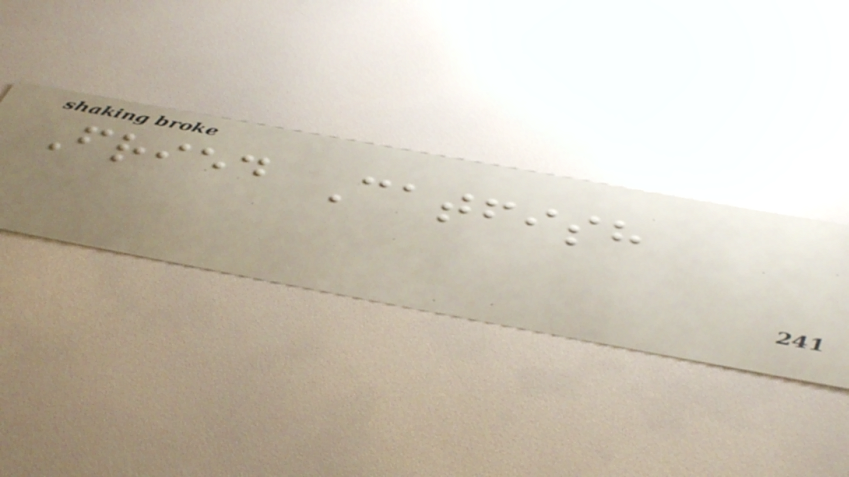Fried Catfish
